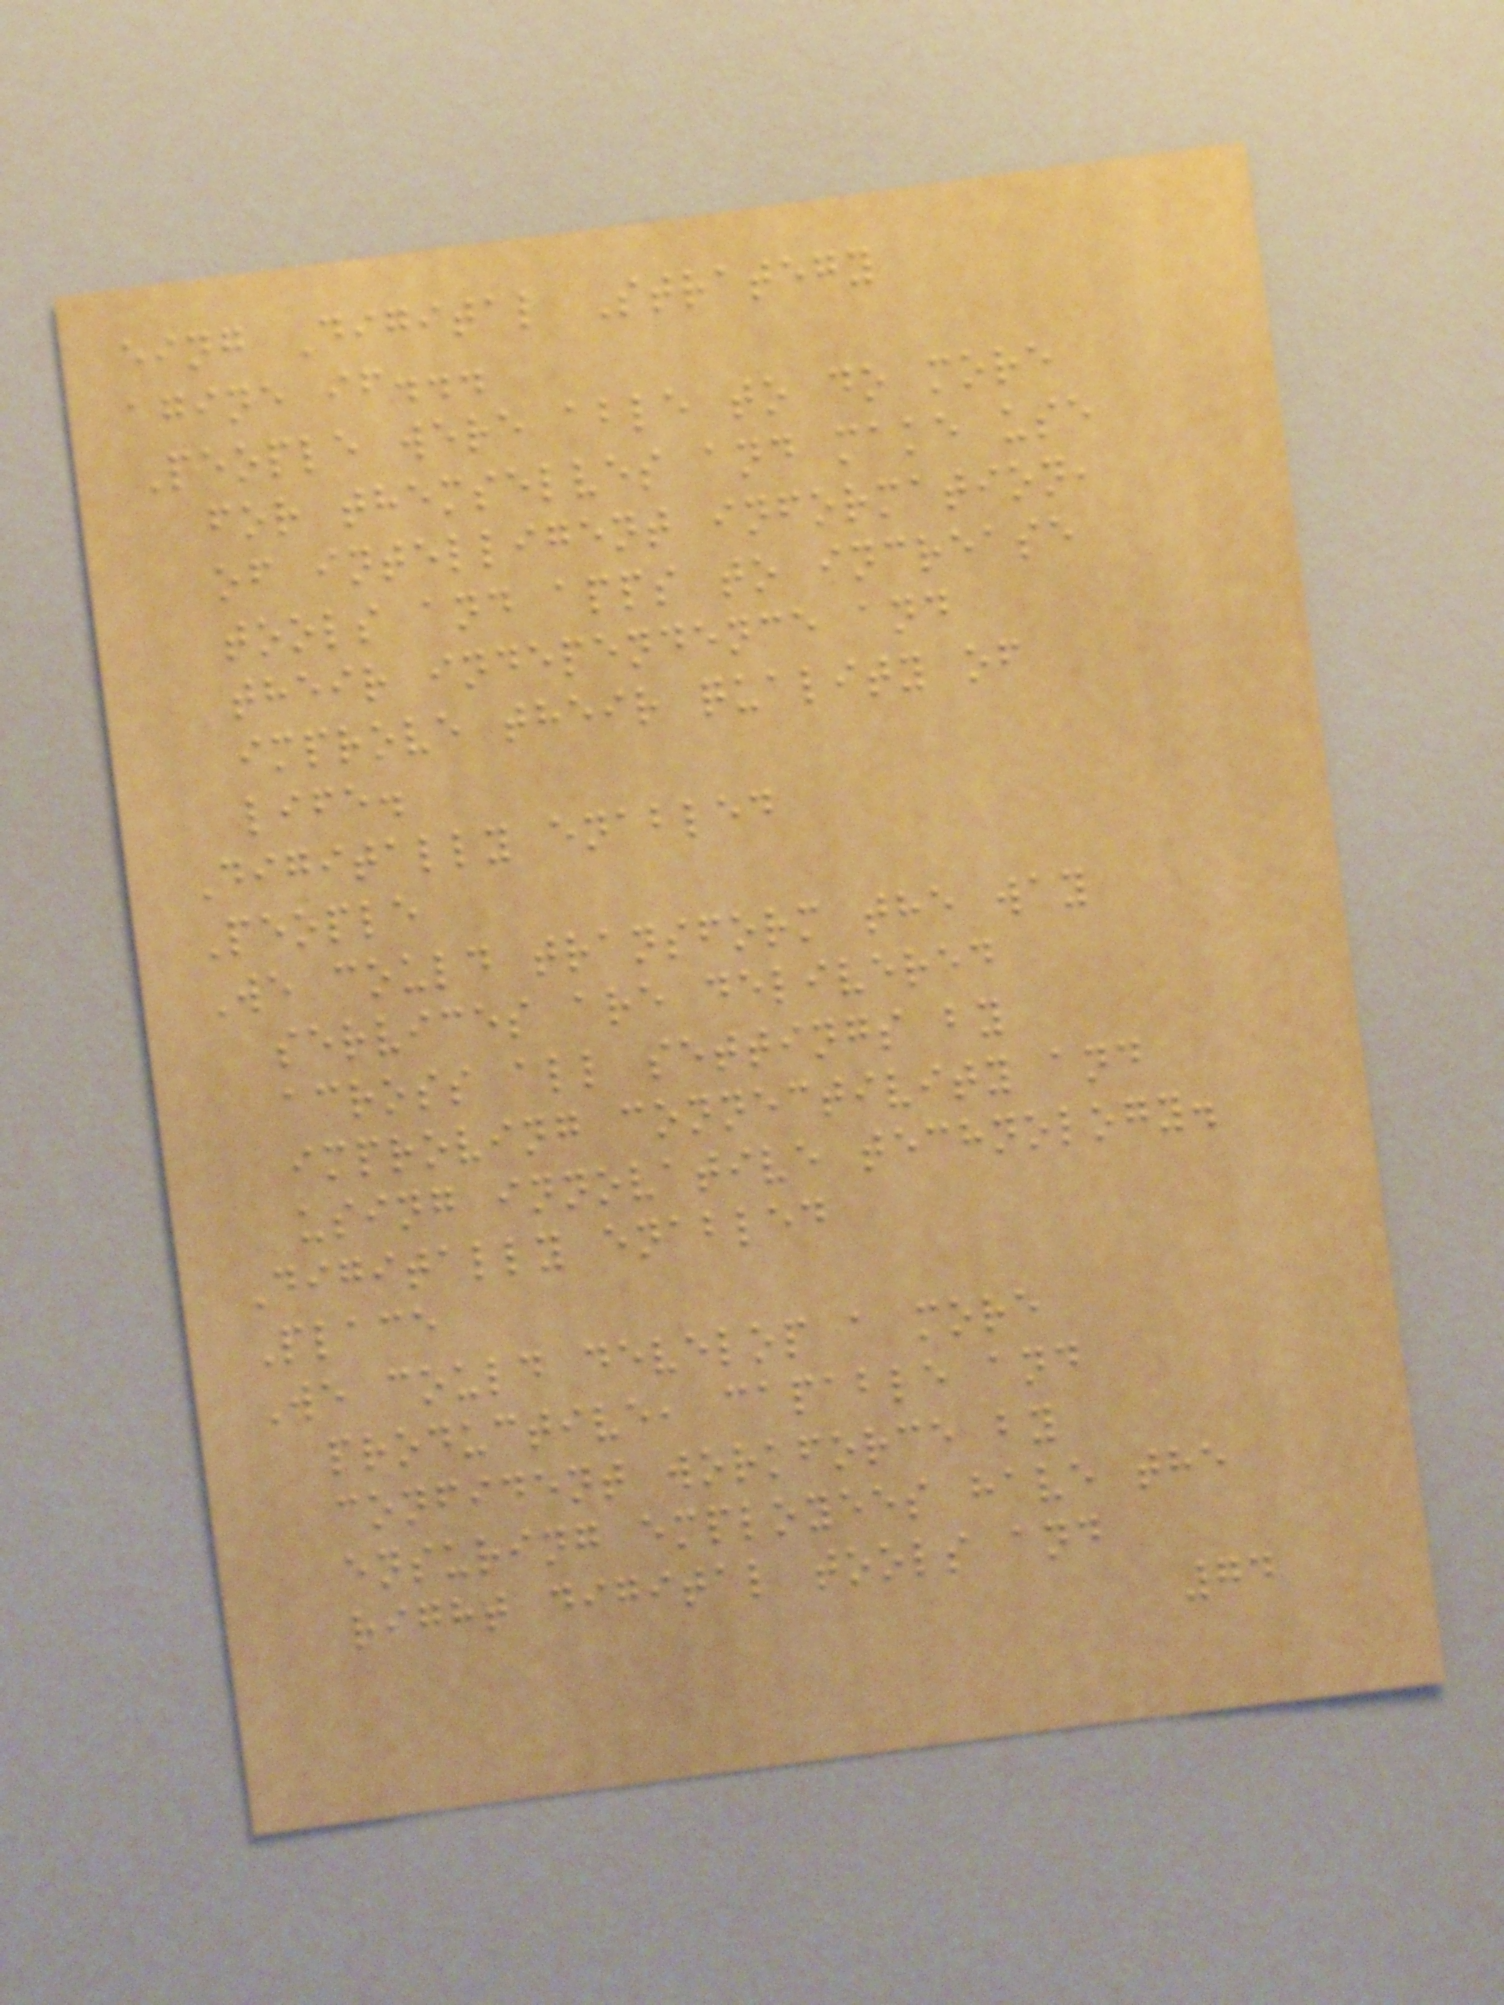eing Digital Strategy
agine if...
People were able to do more
for themselves and make use
of intelligent information,
tools and apps to increase
their independence and
improve their quality of
life.
Digitally enabled
People
We could transform the way
services are delivered
across all settings by
improving connectivity and
using innovative technology.
Digitally enabled
Place
We could develop a more
productive, capable and
confident workforce by
ensuring employees have the
right digital tools and
74
